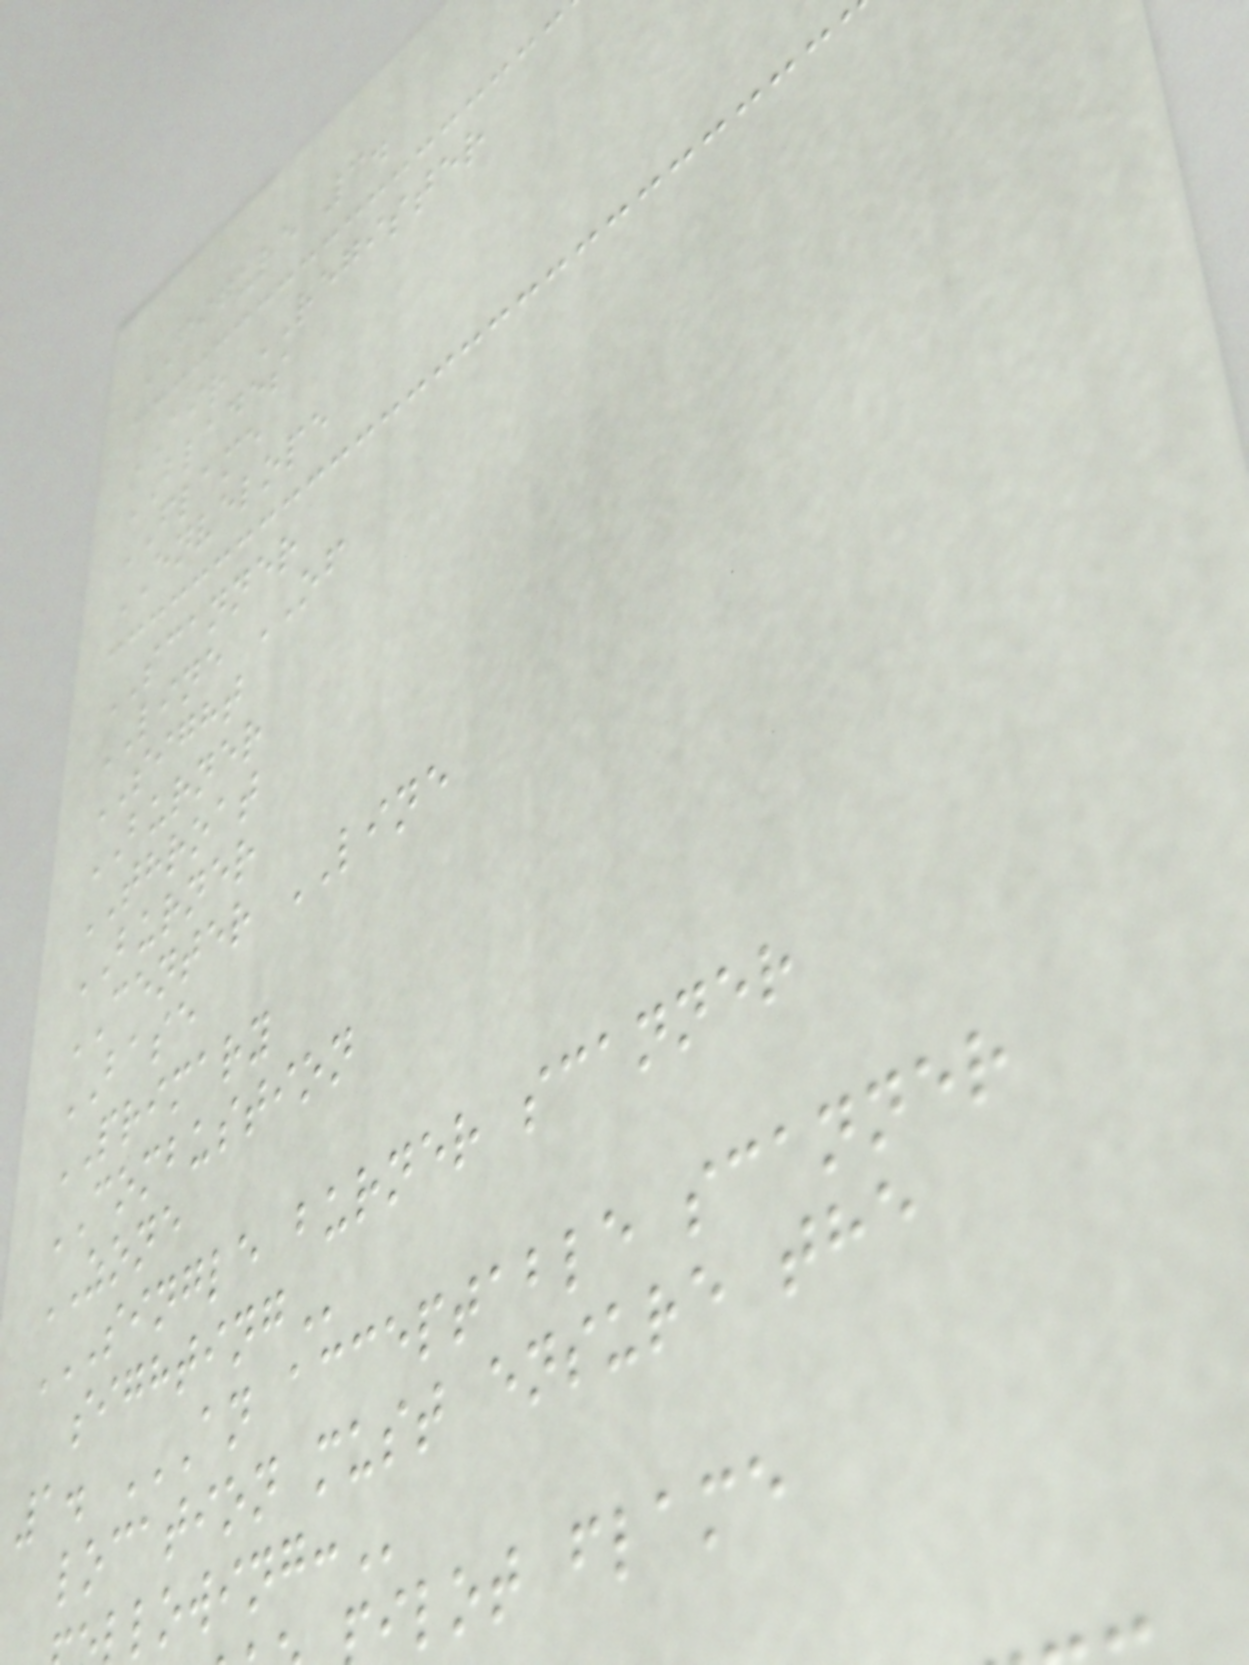FIGURE 3.
AIR REGISTER
BLADES
FLAME
ENVELOPE
SCANNER
LINE OF
SIGHT
BURNER
THROAT
BURNER
CENTER LINE
BASE
PRIMARY
COMBUSTION
ZONE
SINGLE BURNER SCANNER
1. AN ACCEPTABLE SCANNER
location must ensure the
ilot flame
